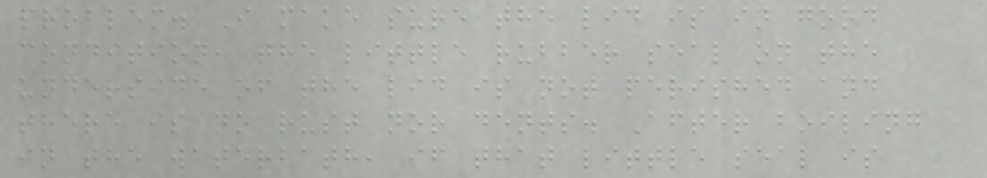problem. I make sure the lid is in good
condition, the little rubber seal on the
underside of the lid is not perished and
there is no rust nor dents. After boiling
in the waterbath, if that little seal is
